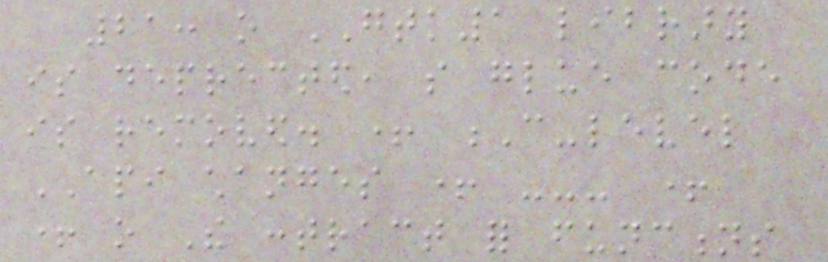21: o GTK1 library
is deprected, so glue code
is removed. + C-level
API changes + --- +
+ o The contract for functions
